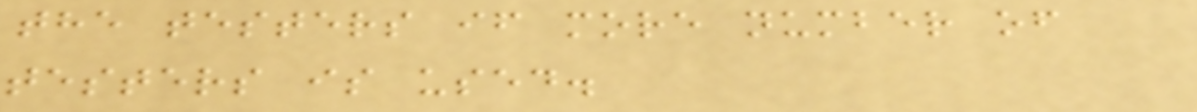the testers if more number of
testers is used.
